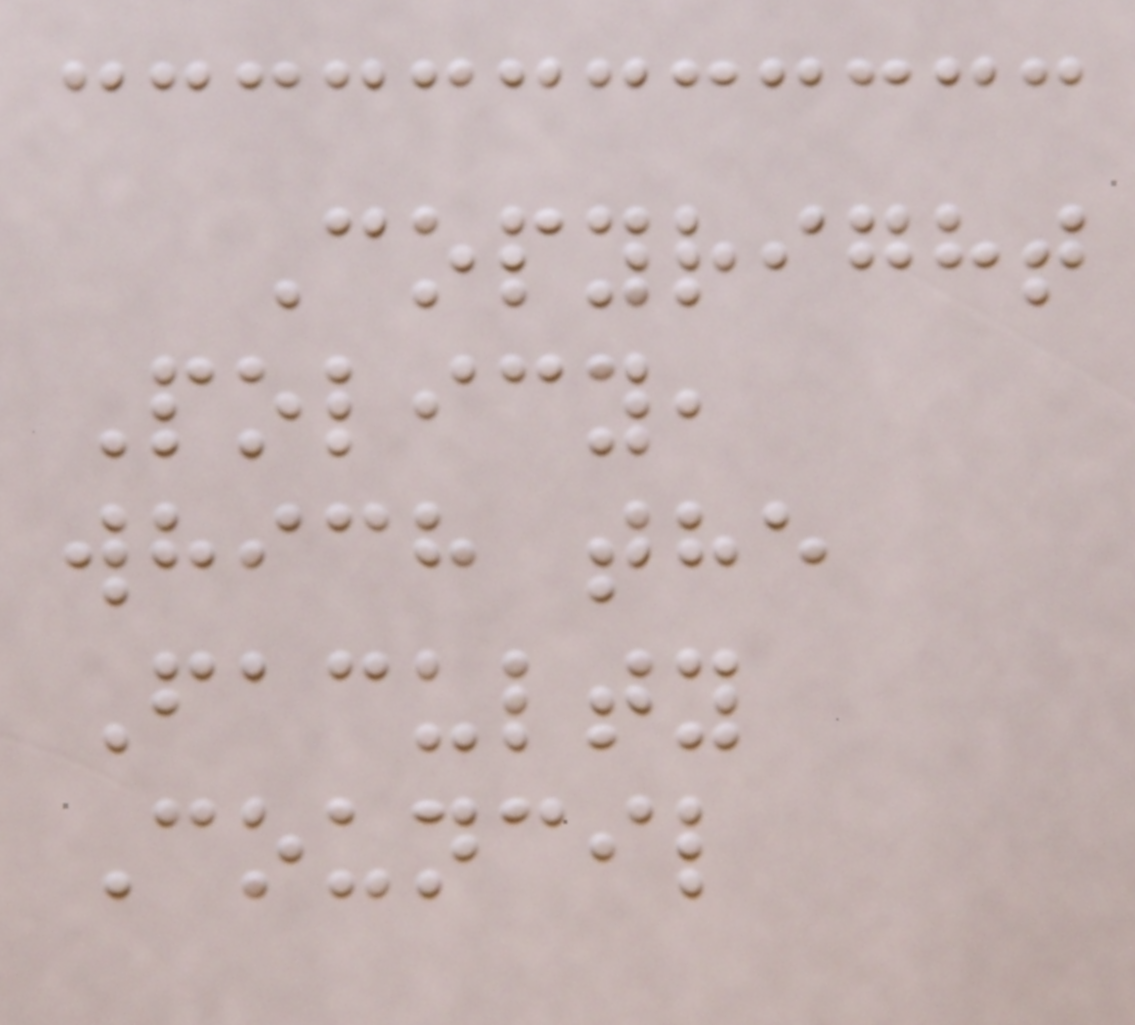Copyright
Policy,
which the
Faculty
Council
